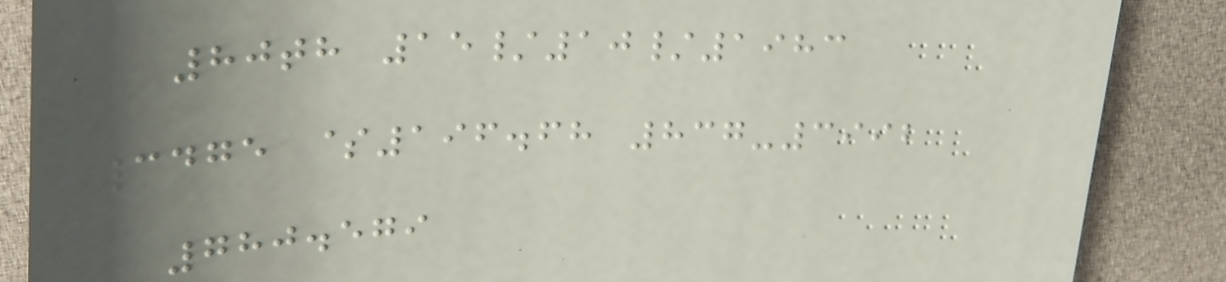80th 15/10/1983
3475 $196.68 837-3992
780.579
